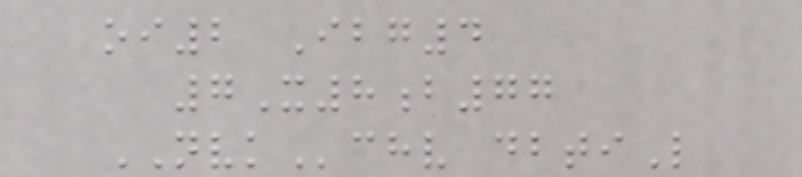oi2 Ibg4
7X8b77
NVKchv dbtiL
